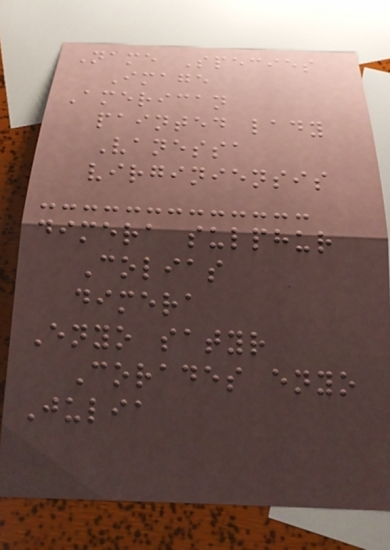Name Species
Image
American
painted lady
Vanessa
virginiensis
dimera sulphur
Colias
dimera
Enyo satyr
Corades enyo
Julia
